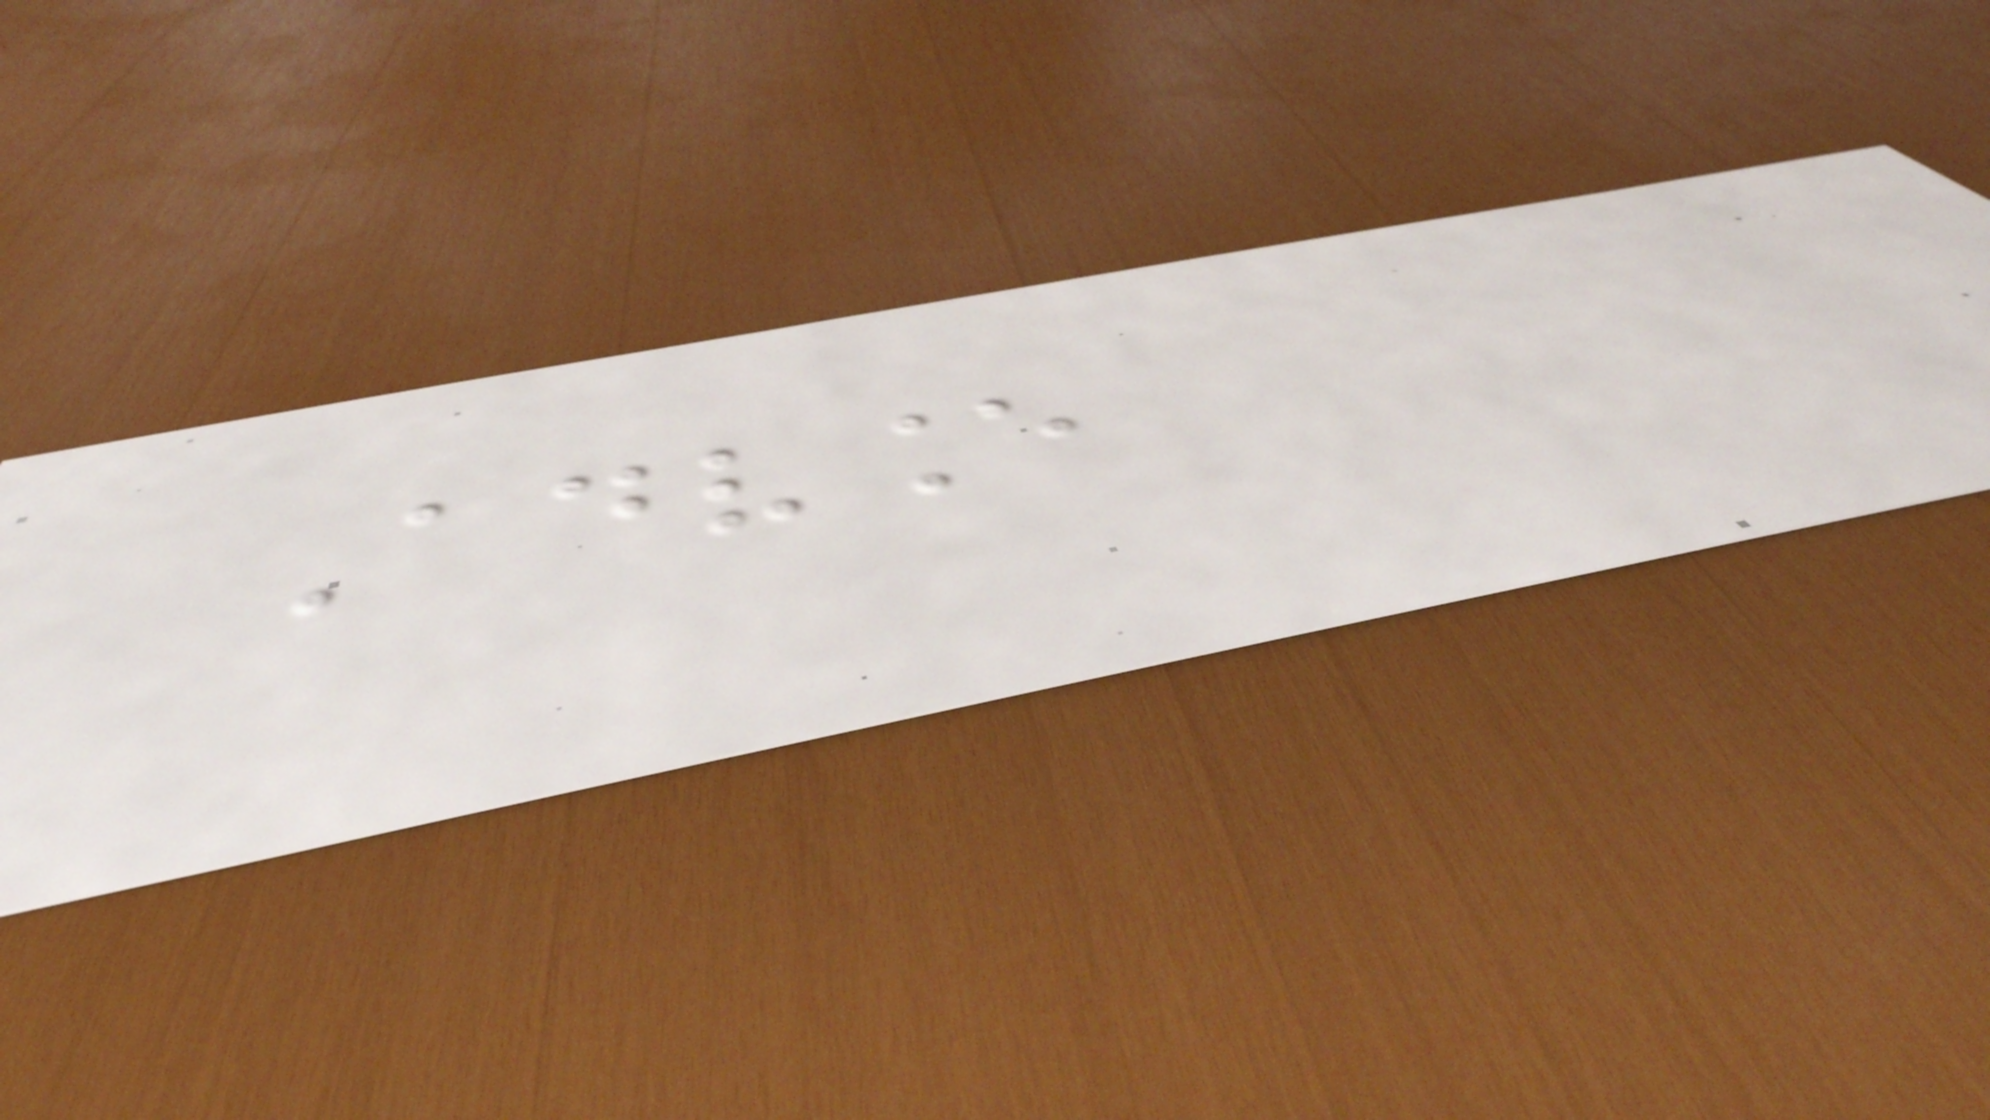Advance
